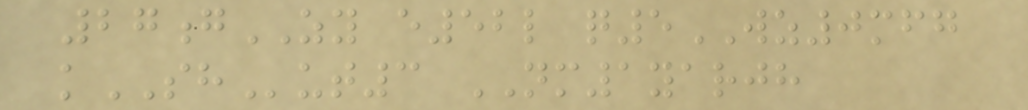27gZY e52l q5WZ0mfg
kSHut3 NM1yarjh
